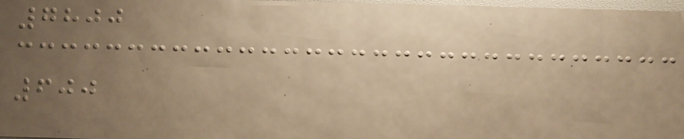7800
600
